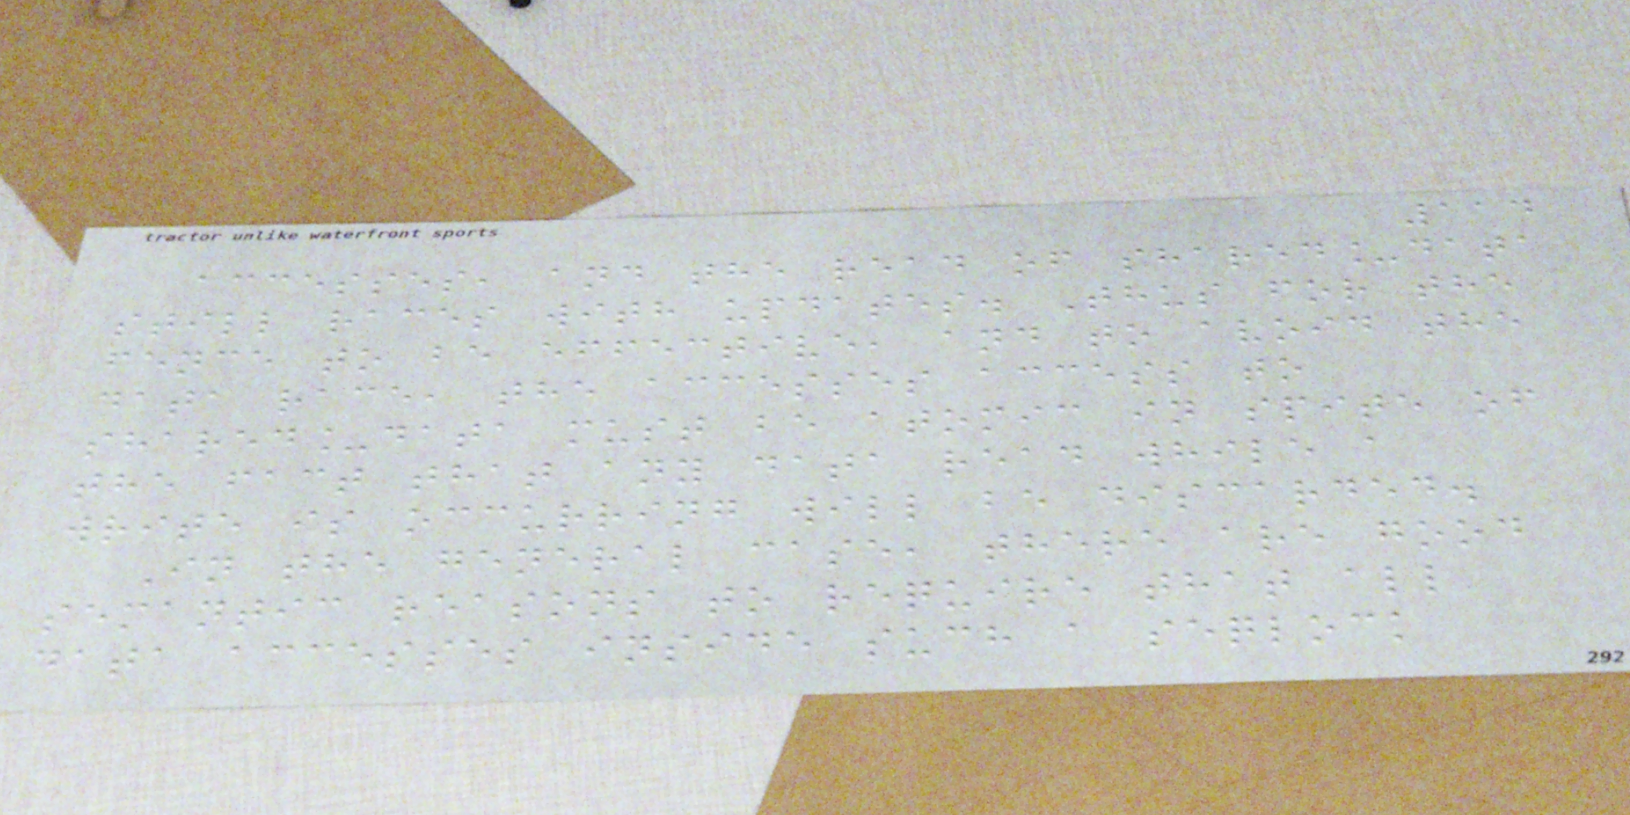114
accesses, and the read of shared_data
still races with updates. Thus for the
fence to be effective, and to avoid the
data race, the accesses access to
shared_data must be atomic in spite of
the fact that any data read while a
write is occurring will be discarded.
In the general case, there are good
semantic reasons to require that all
data accesses inside such a seqlock
